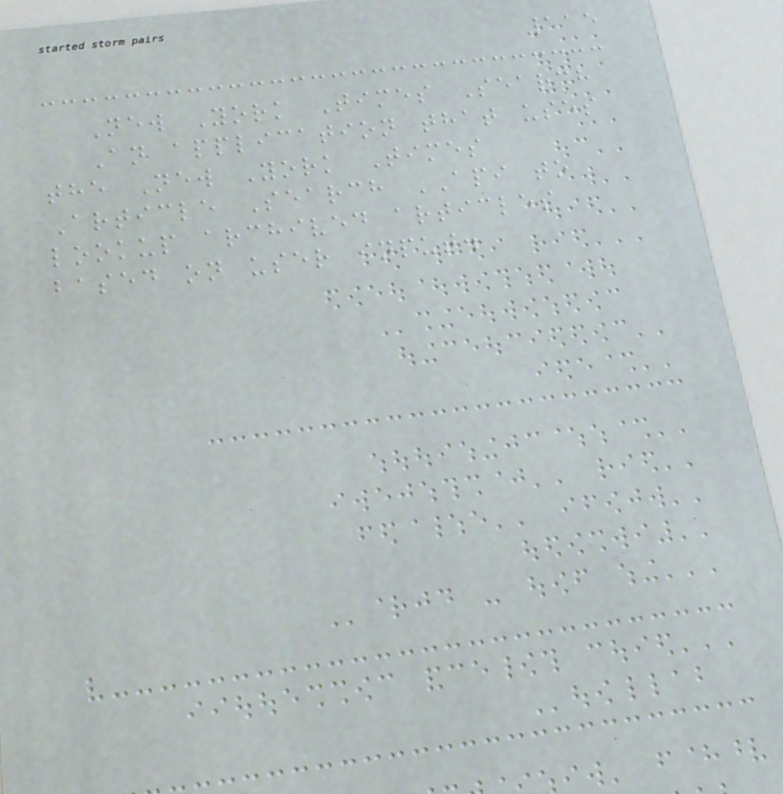115
New York Times Search
An application that uses
the New York Times
Article Search API to
lookup archived articles
based on user input.
